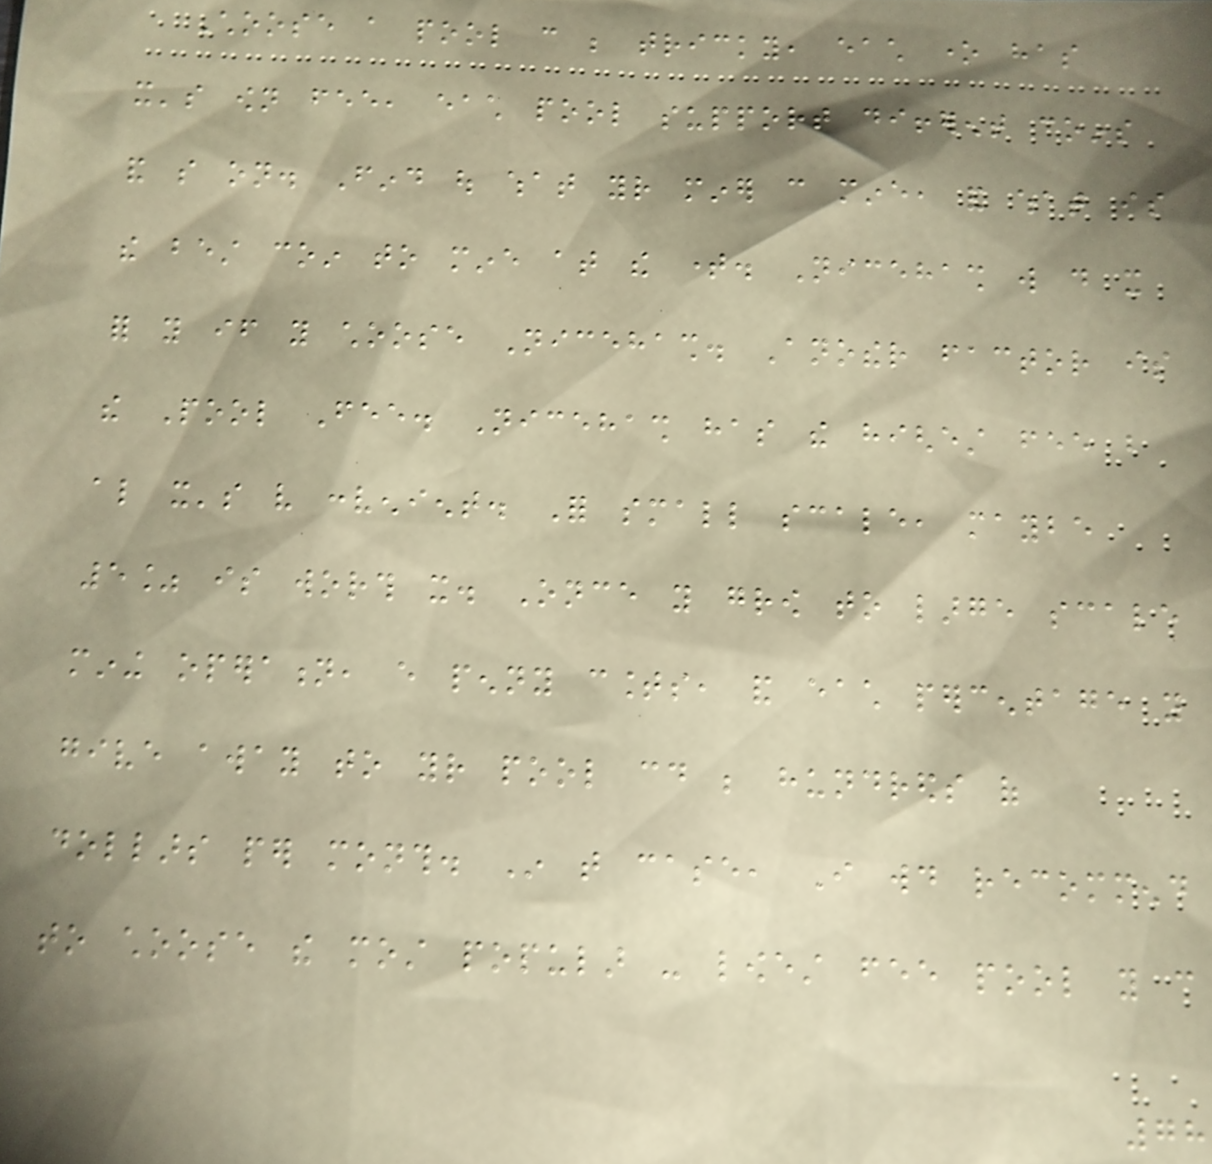Choose a pool can be tricky, each one has
it's own fee, each pool support different coins
and so on. Find out what your miner can mine, and what is
the best coin to mine at the time. Nicehash will do it
for you if you choose Nicehash. Another factor is
the Pool Fee. Nicehash has the highest fee but
also it's very convenient. For small scale, maybe
5% is worth it. Once you grow to large scale
mining operation, every penny counts, and each percentage you
give away to your pool could be hundreds of
dollars per month. In that case, I would recommend
to choose the most popular - lowest fee pool you can
78
